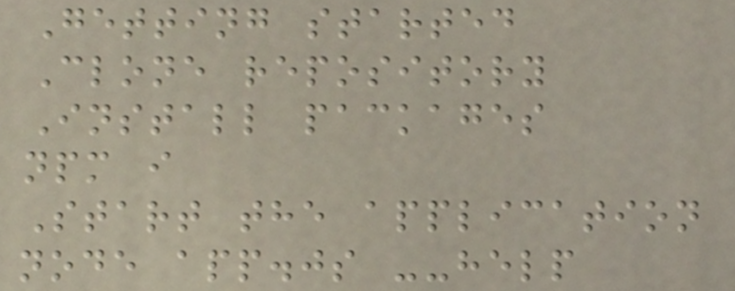Getting started
Clone repository
Install packages
npm i
Start the application
node app.js --help
